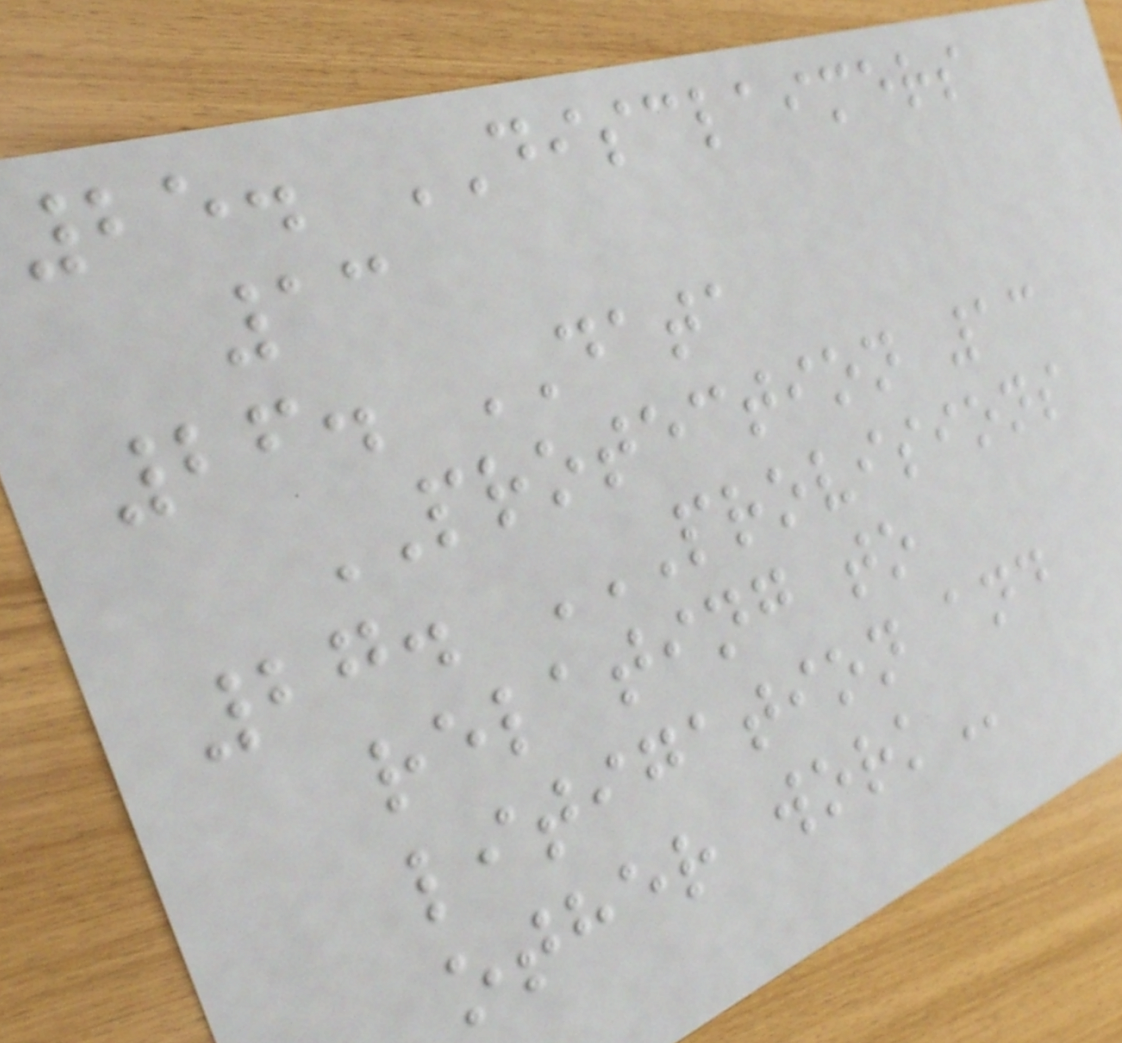25. DISCLAIMERS
13
26. DATA
PROTECTION 13
27. PROVISIONS
RELATING TO
LITIGATION AND
OTHER WORK
